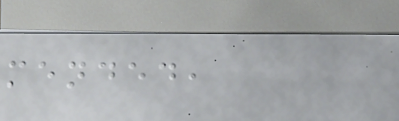mended,
